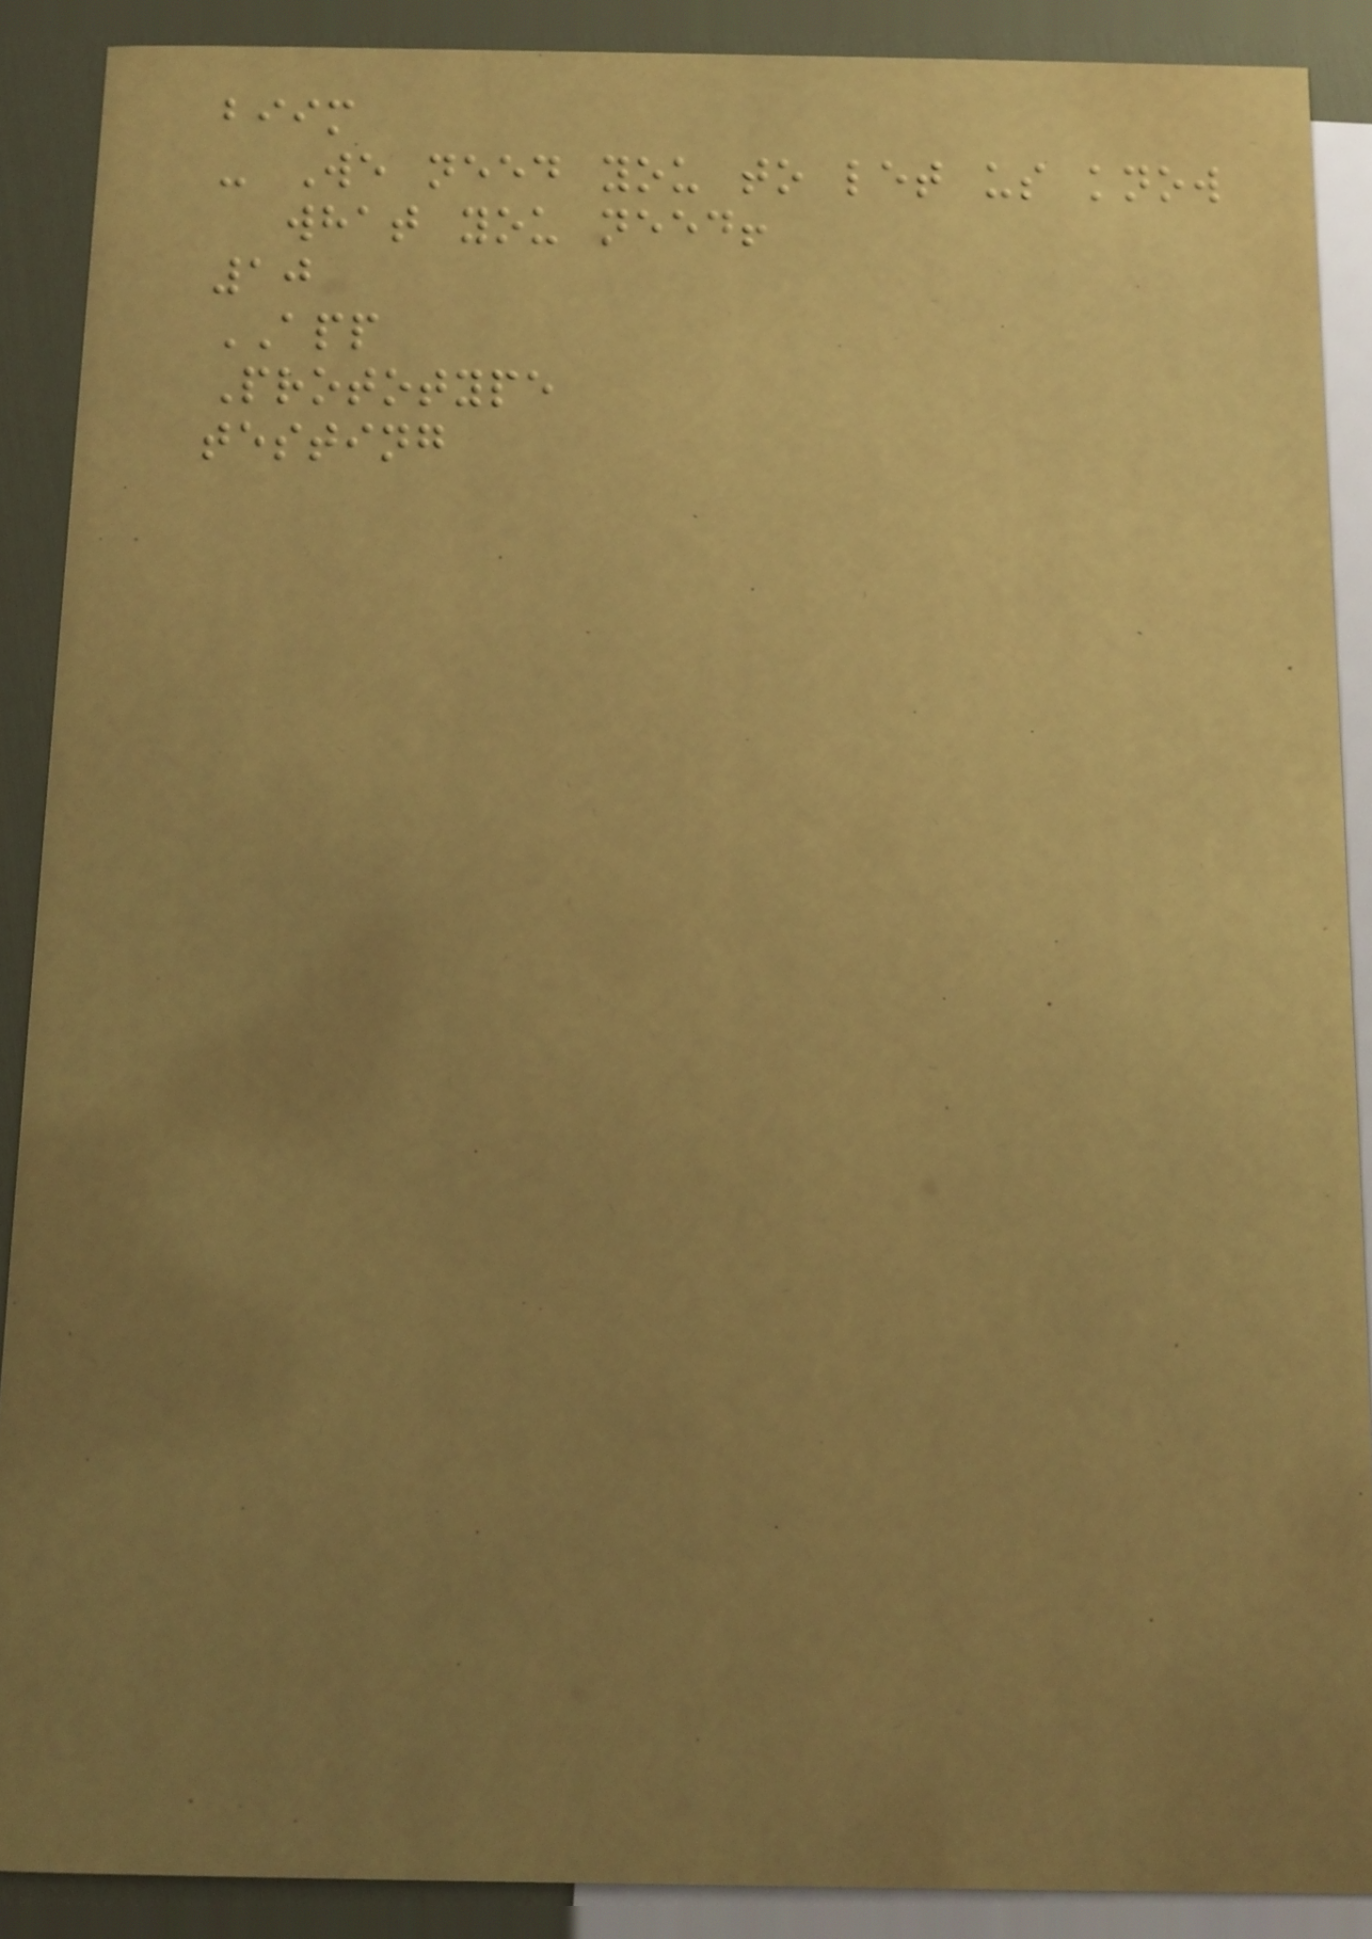biim
- We need you to let us know
what you need!
10
APP
Prototype
testing
